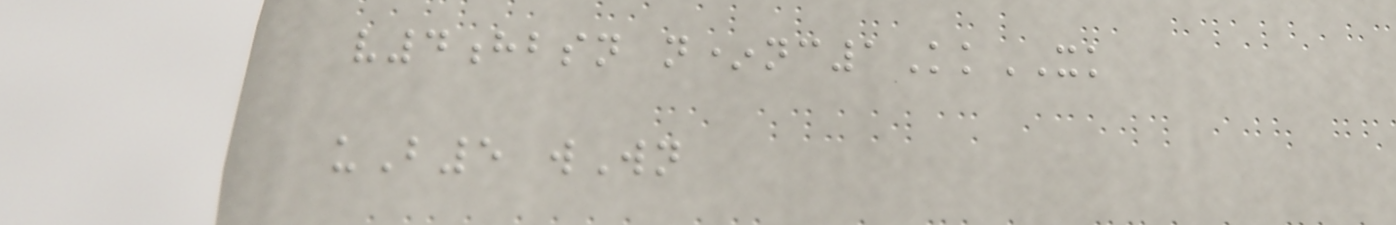v4hbsn n*nc1KkXK
uB5 wWn
